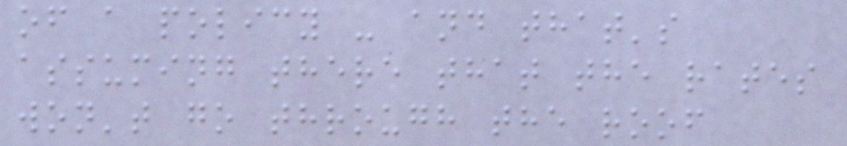of a policy - and that's
assuming there that the rates
won't go through the roof
